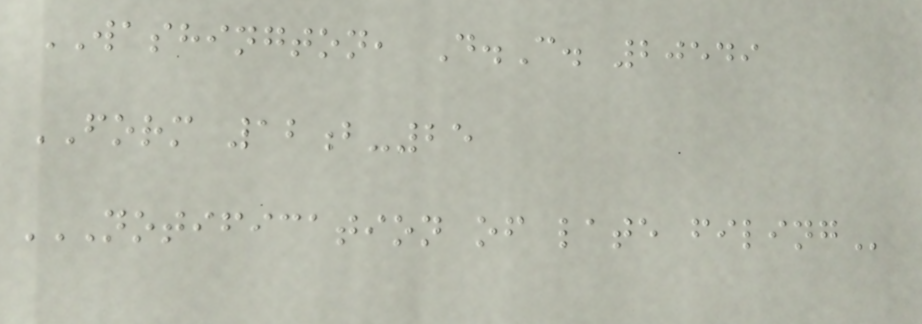WASHINGTON, D.C. 20549
FORM 12b-25
NOTIFICATION OF LATE FILING
